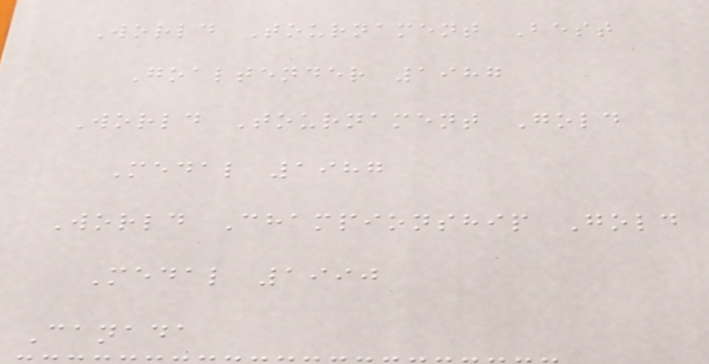World Tournament Best
Goaltender 1987
World Tournament Gold
Medal 1987
World Championship Gold
Medal 1990
Canada
